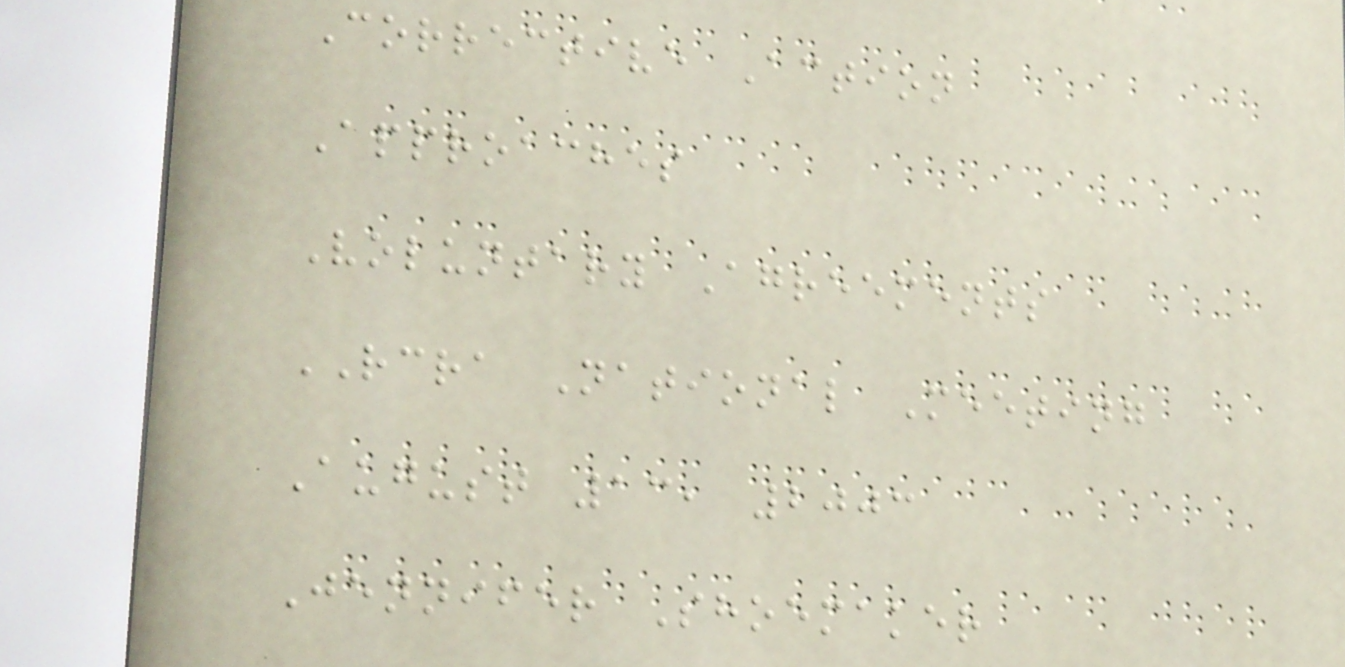Corrective Action
Approaches
Voluntary Agreements
RCRA National Meeting
August 13, 2003
Jennifer Shoemaker
